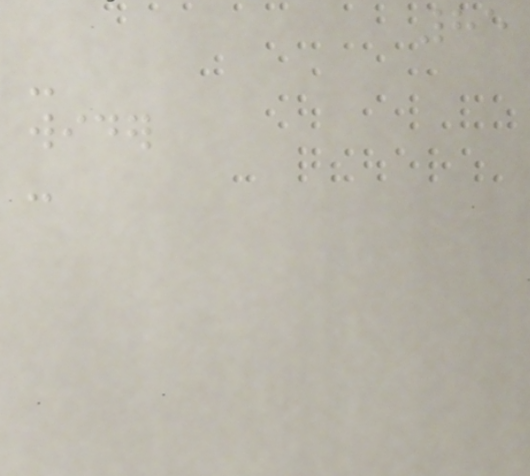85
-
wider
-
